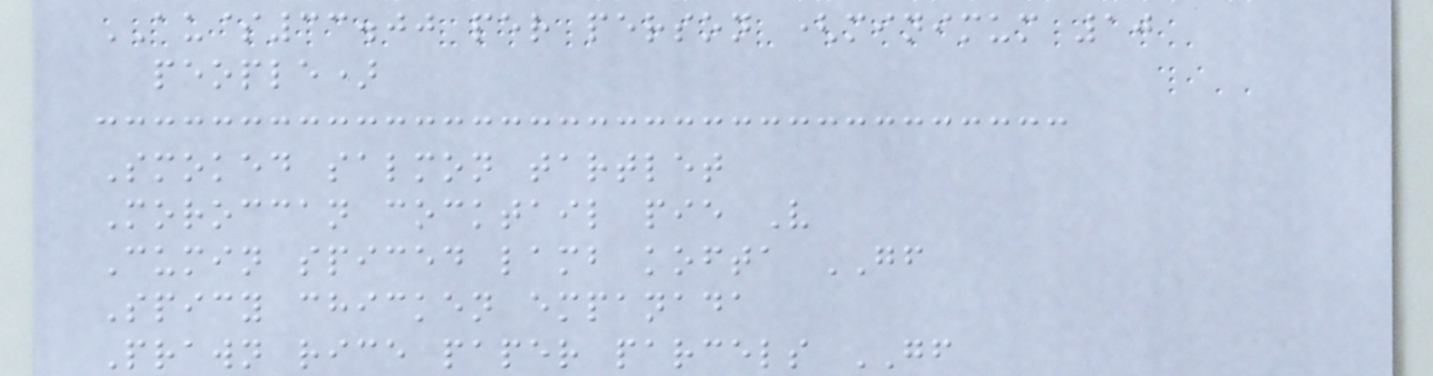AU$33.00 per person (minimum 10
people)
Smoked salmon tartlet
Moroccan cocktail pie V
Cumin spiced lamb kofta GF
Spicy chicken empanada
Prawn rice paper parcels GF
